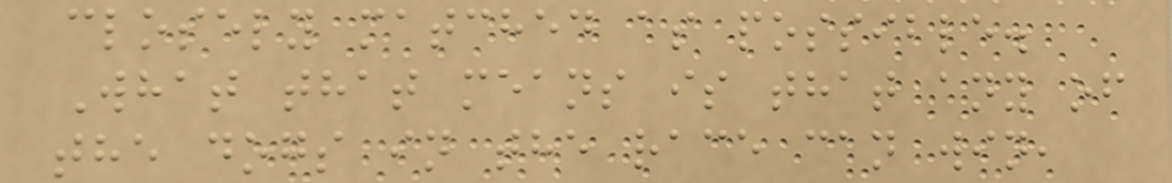closely matched as possible.
What that means is that any of
the dogs in the race can win,
